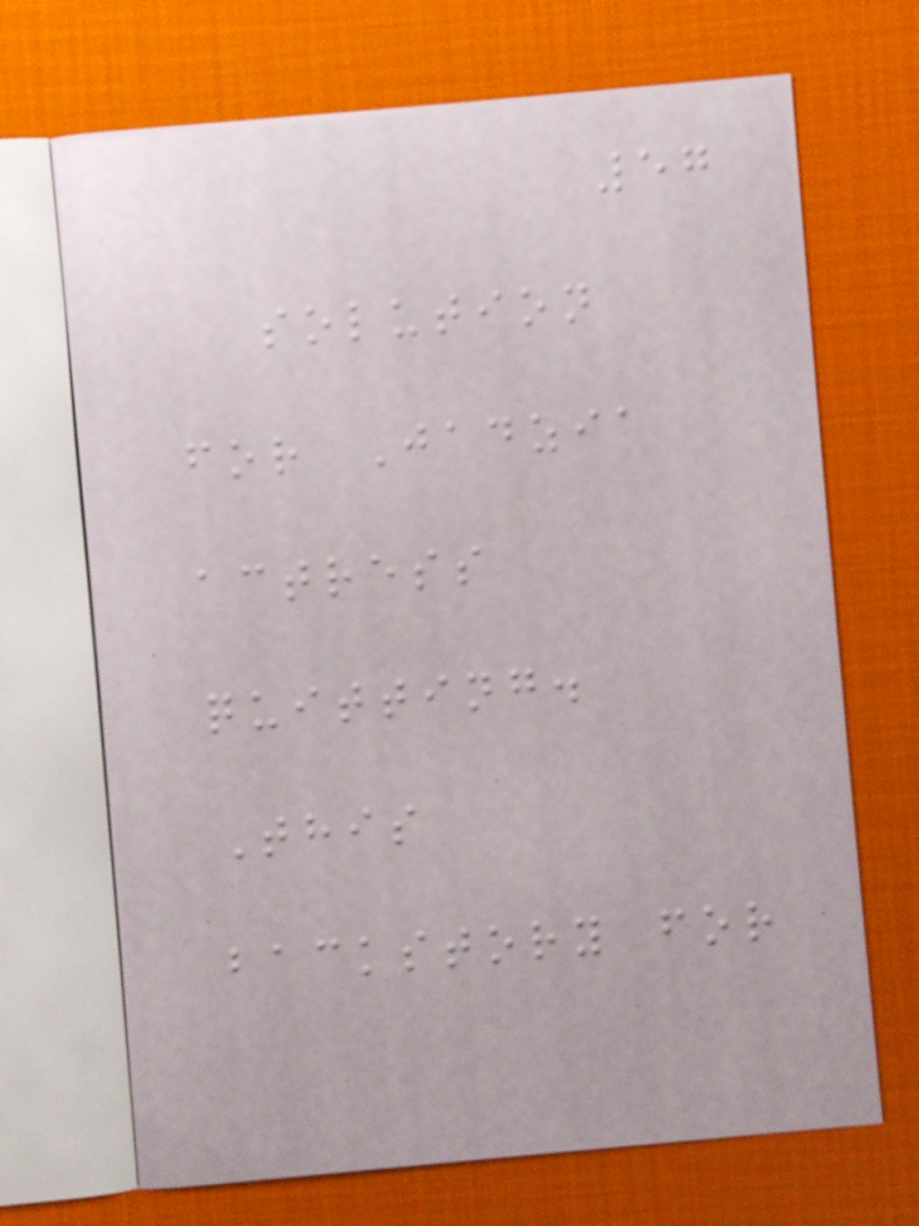57
solution
for Jadzia
actress
quitting.
This
backstory for
